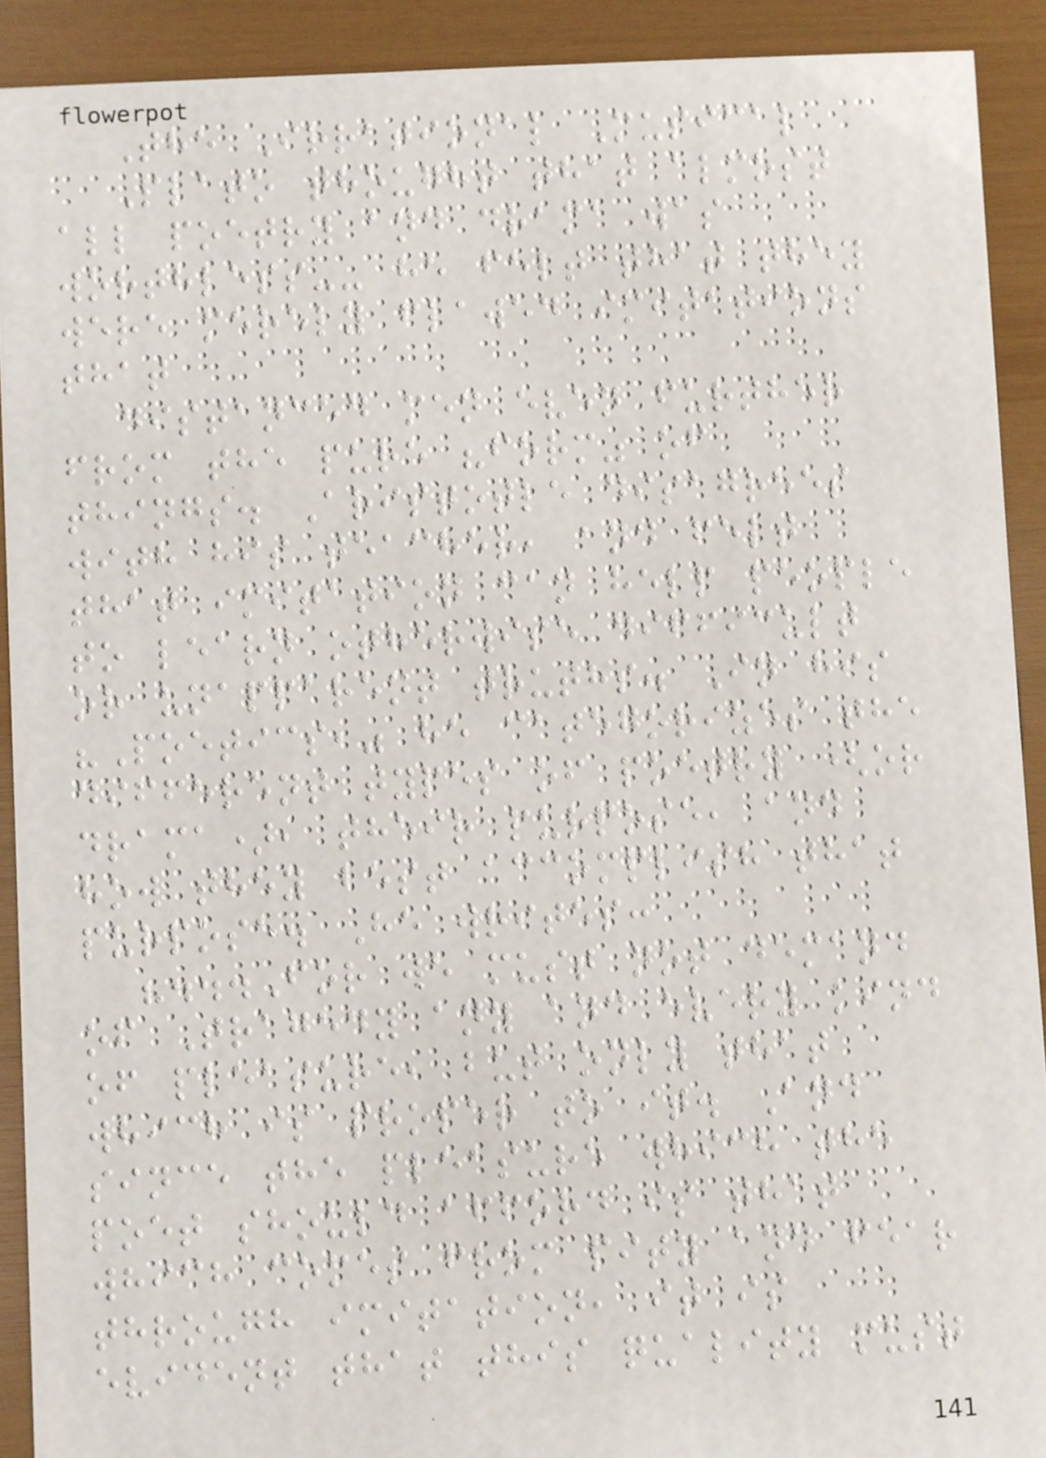The Irrational Musical
Plato thought that almost
all poetry and drama was
worthless-- he felt that they
were merely flawed imitations
that
distanced men even further
from the pure "form" of
things. Aristotle disagrees
with his teacher, and felt
that imitation can help people
to learn otherwise difficult
or unapparent truths. In his
"Poetics," he categorizes the
different types of poetry (or
drama), their purpose, and
how they best accomplish that
purpose. He writes:
"...For we must not demand
of Tragedy any and every kind
of pleasure, but only that
which is proper to it. And
since the pleasure which the
poet should afford is that
which comes from pity and fear
through imitation, it is
evident that this quality must
